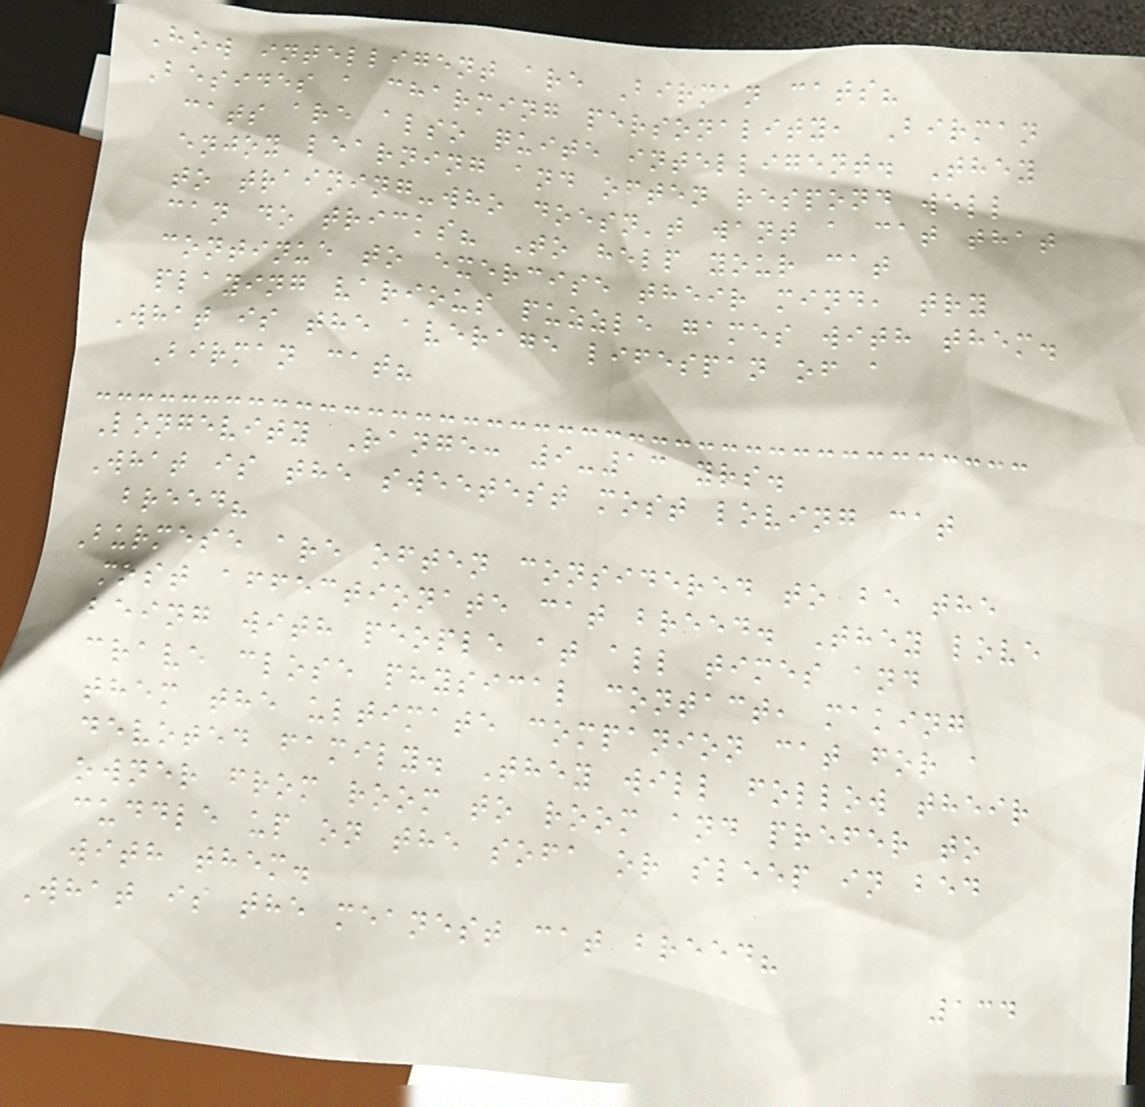How intelligent are Birman cats?
Besides a charming personality, Birman
cats are also quite intelligent. They
enjoy learning and often respond well
to training-who doesn't want a cat that
can do tricks? To help your cat
continue to exercise their mind, try
playing various puzzle games with them.
What is the average lifespan of a
Birman cat?
Longevity Range: 9-13 yrs.
What is the sweetest most loving cat
breed?
Burmese are often considered to be the
most affectionate cat breed. They love
being with people at all times and
crave close physical contact, making
them the ultimate companion cat for a
devoted family. They will follow their
owner from room to room and prefer to
cuddle up on the sofa or sleep in bed
with them.
What is the meanest cat breed?
134
